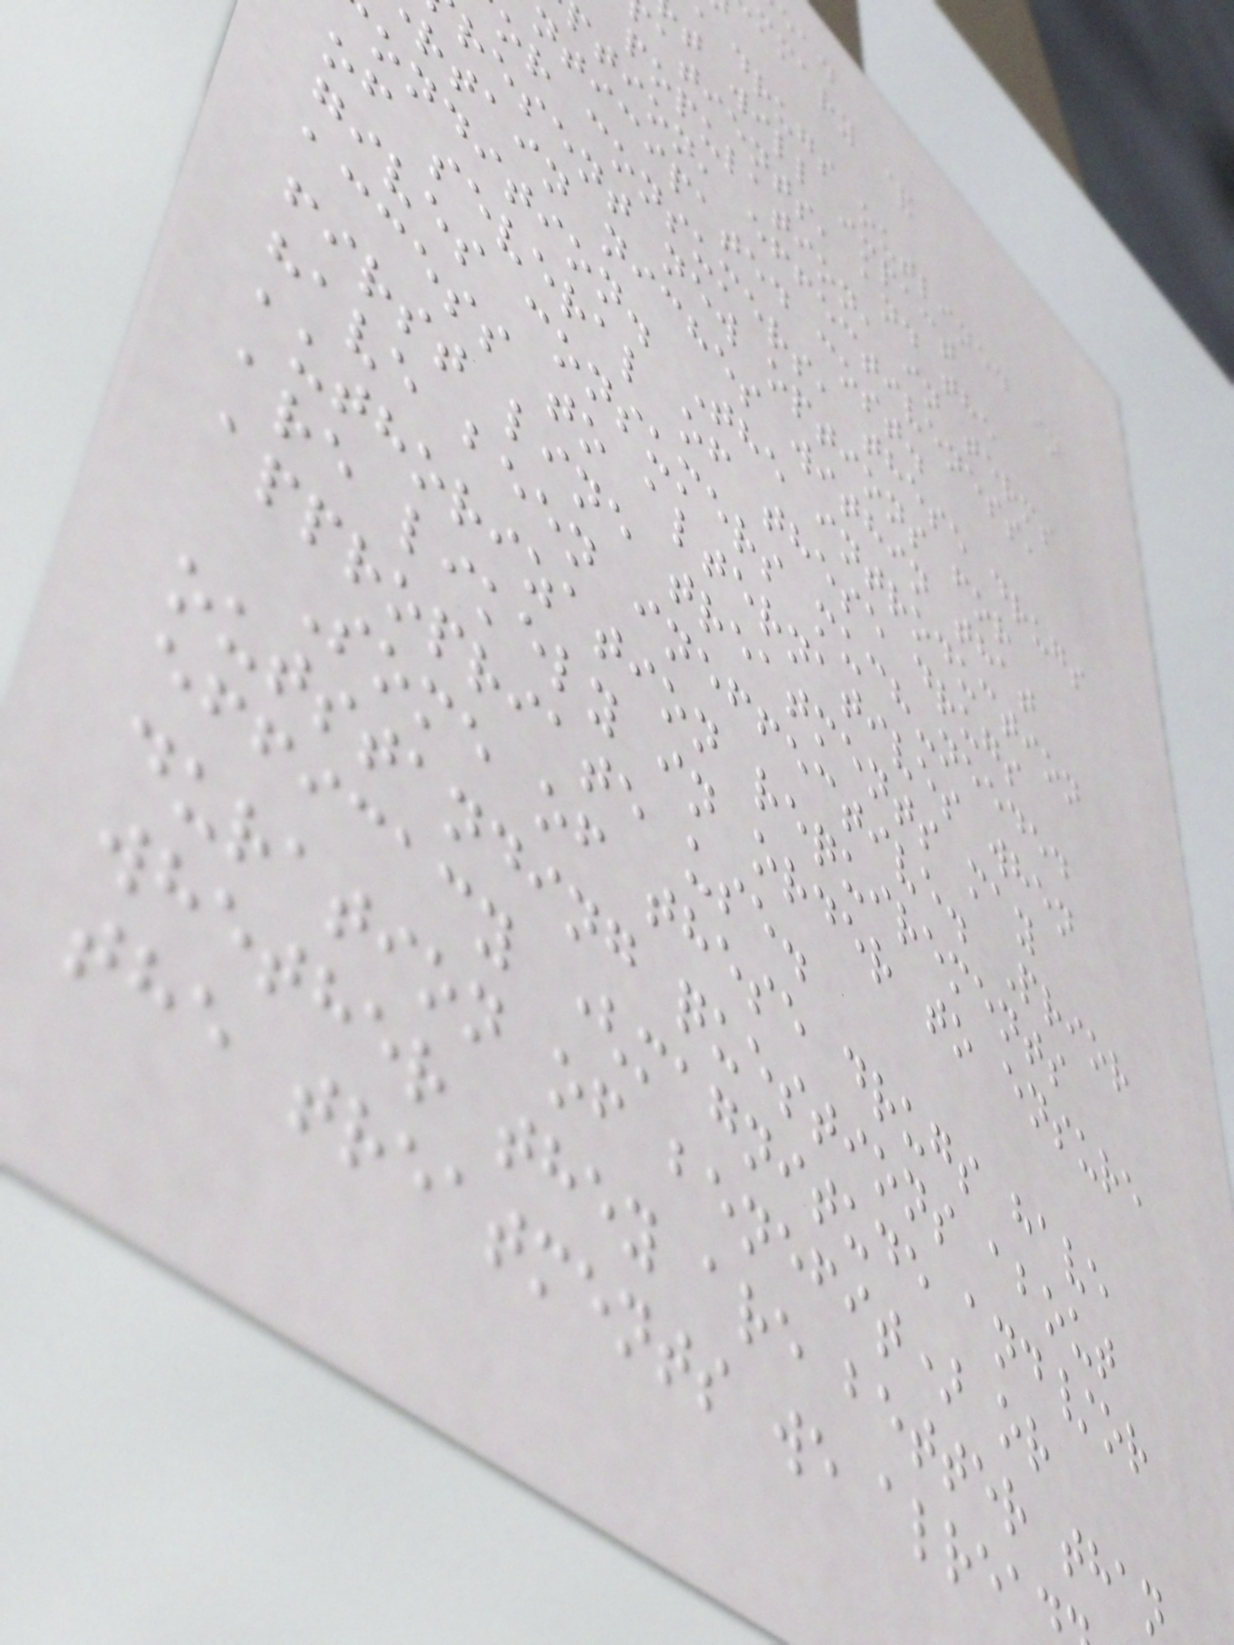mmary &
drugs outlined in
t will impact
atients, and the
population, in terms
tion, effectiveness,
nticipated cost.
or consumers, these drugs
resent new options for
rtain niches within that
ondition. The introduction
of several of these drugs
gives consumers much-needed
access to alternatives when
first line treatments may
have been ineffective. Prior
authorization requirements
are likely in order to ensure
appropriate use.
Some of these drugs have
outstanding questions about
efficacy (magnitude and/or
duration of benefit) or
whether they are better than
the treatments we alrea
